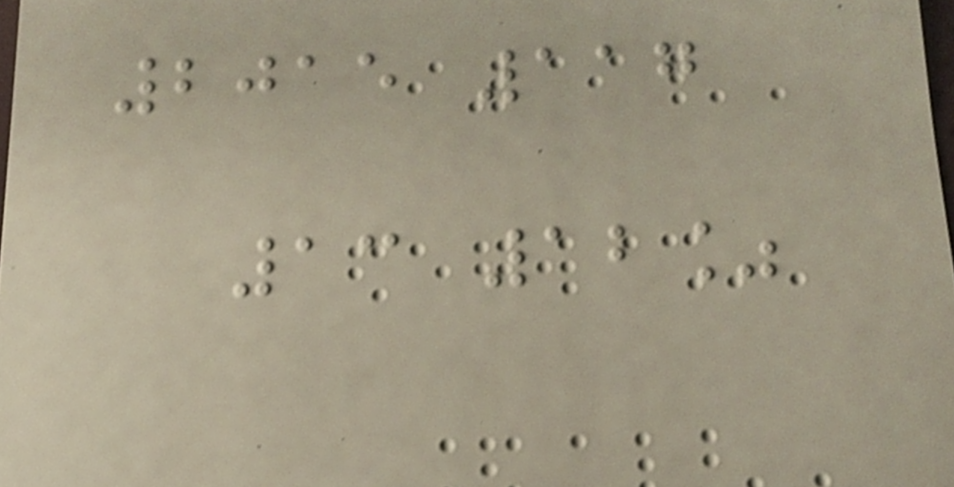2015 117
13 12%
